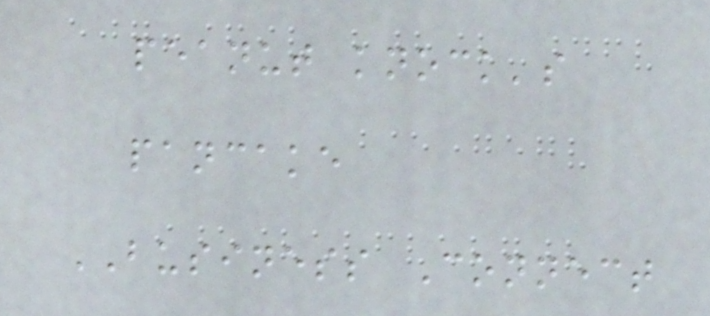peanut knock's
pancake
BUSINESS Connect
